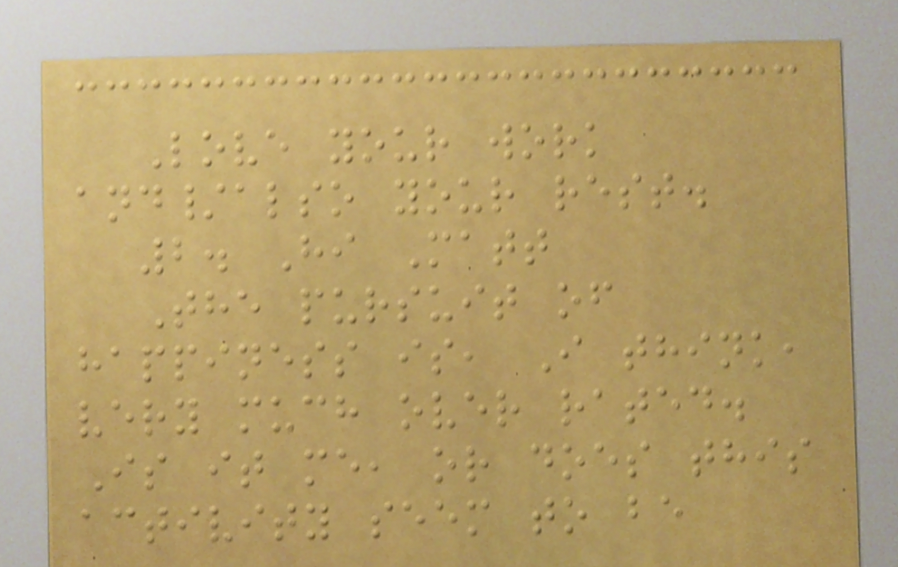Love your work
and/also your rest.
2. Hi Matt
The pursuit of
happiness is, I think,
very much over rated.
Is it me, or does this
activity seem to be
